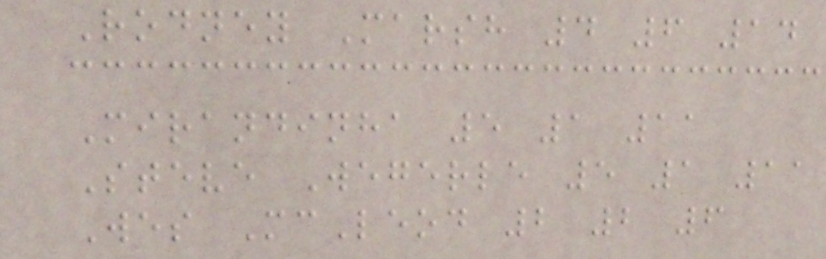Rodney Marsh 4 6 14
Mirandinha 5 1 11
Steve Wegerle 5 1 11
Wes McLeod 2 2 6
